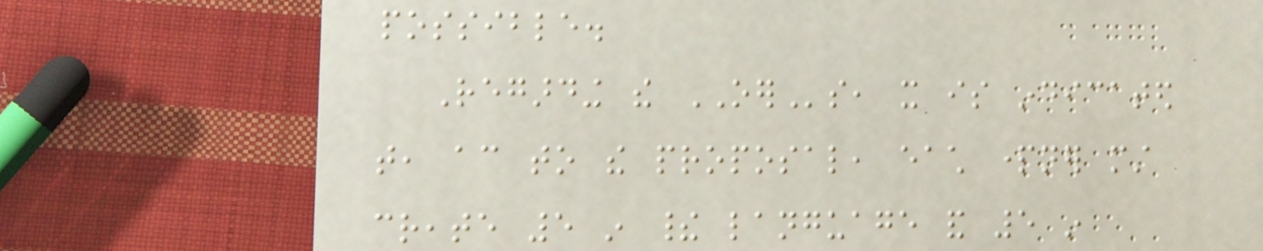possible.
Regarding the OERs, it is indicated
that, according to the proposal, each partner must
create 5 in their language and 5 in
